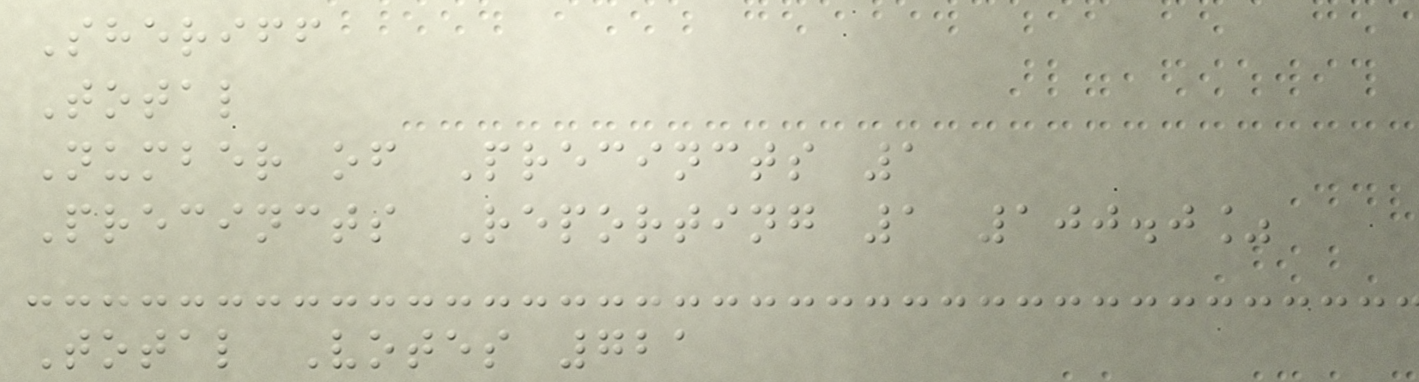Sheriff
Total
Number of Precincts 1
Precincts Reporting 1 100.0%
Total Votes 721
